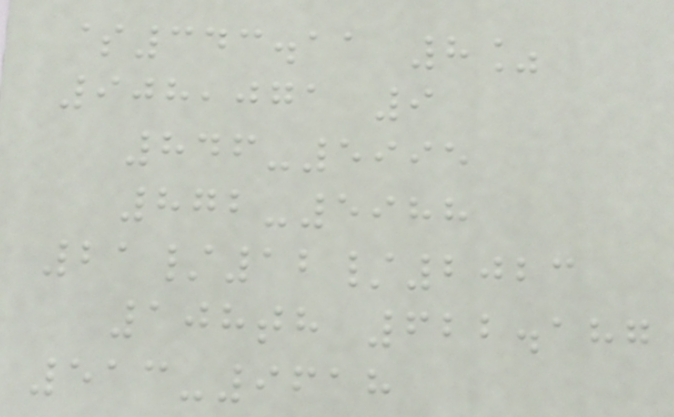$343.11 8%
908,071 9
846-5995
872-5988
21/12/2023
108th 622.187
513-9618
